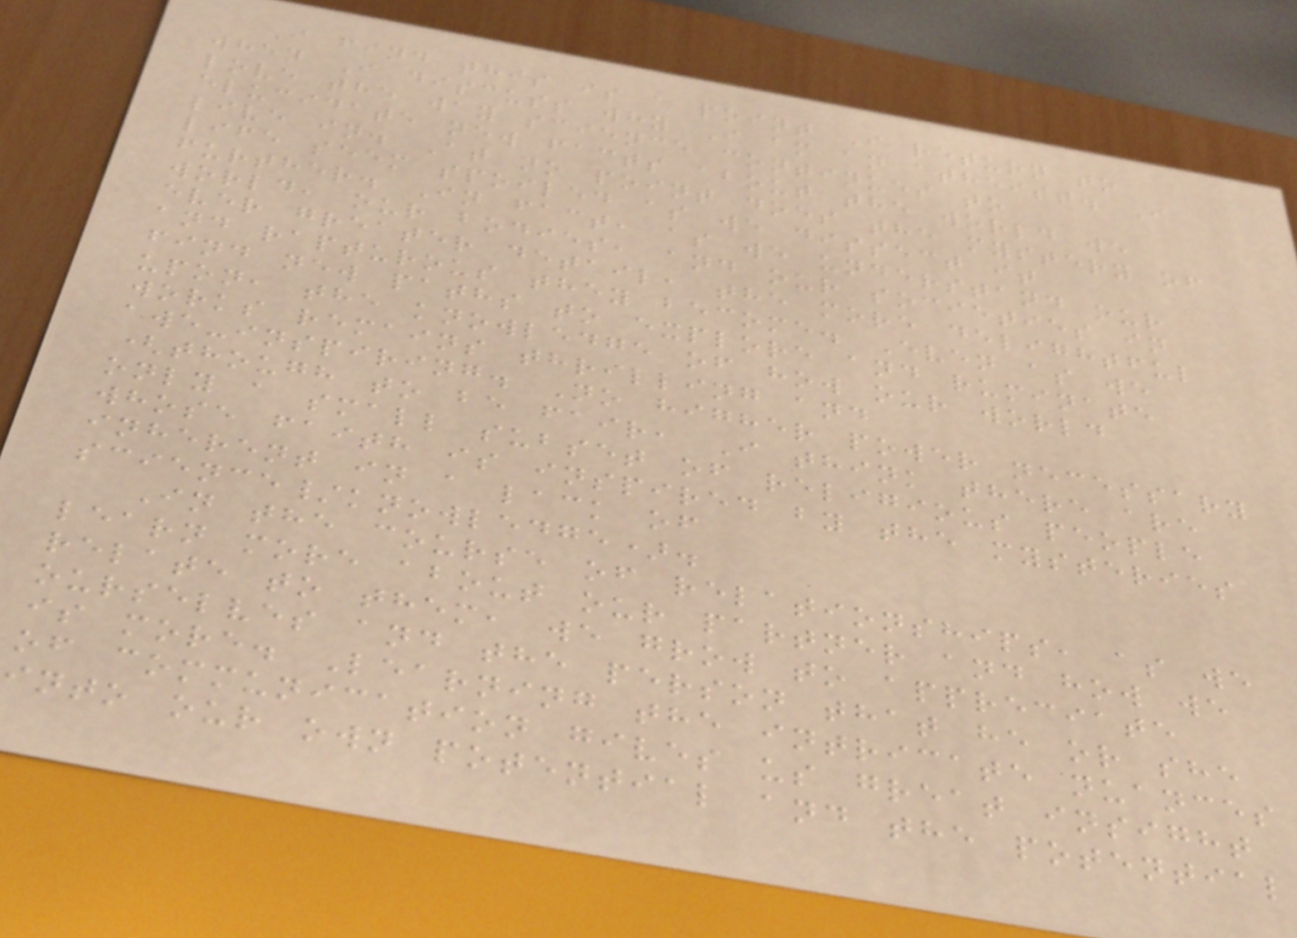I find this is a point I return to
when I discuss why I am an atheist. I
love the way science continues to
elucidate new facts about the world we
live in. At no point does the mystery of
life seem spoiled as we dissect it
further. In fact, as we understand our
world, our bodies, and our societies in
ever greater detail, the more delightful
and rapturous they become. Even as we
find new paths to explore and ruminate
upon, the knowledge of how our world
works remains thrilling and
awe-inspiring. No higher power necessary
(though to be fair, I think there are
only a small subset of religious people
whose faith is inspired by the mysteries
inherent in a lack of
science/knowledge).
In the course of relationships, as we
learn more about our partner and how we
relate to them, we grow to appreciate
ourselves and the person that he or she
is more. Learning the intricate nuances
of communication gives us great insight
into our own potential and the potential
